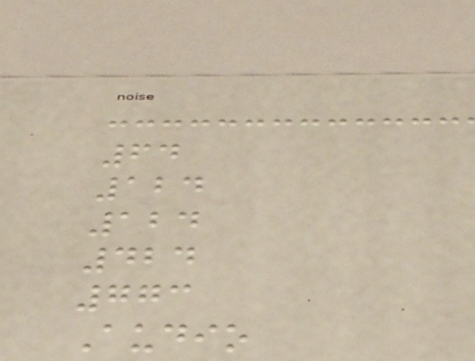64
124
124
424
773
Audio
